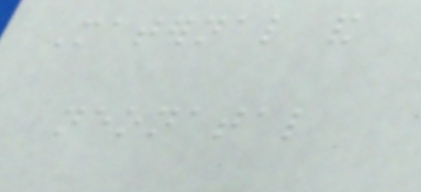Maternal and
neonatal
